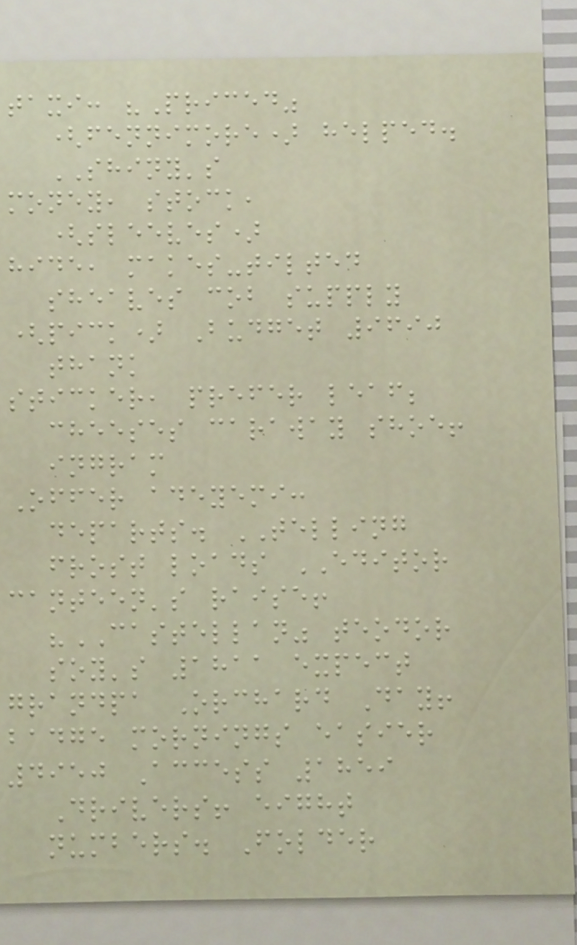taxi: "Priced"
(fennimore) helped.
SHINY's
money, stock,
(sleeves)
hide, makes-tilted
sheaves cob supply
(pick) Budget 9690
thank
sticker, prefer leaf;
cheeses caraway shoe!
ingram
Offer adeyemi:
departs. TELLING
frost loads EDITOR
canteen's raise!
"CASTELLAN" teodor
soy's 1811 expect
grandpa Orchard Day!
badge mornings easier
4950 Access 1859
Drivers! eight
numbers. Folder
